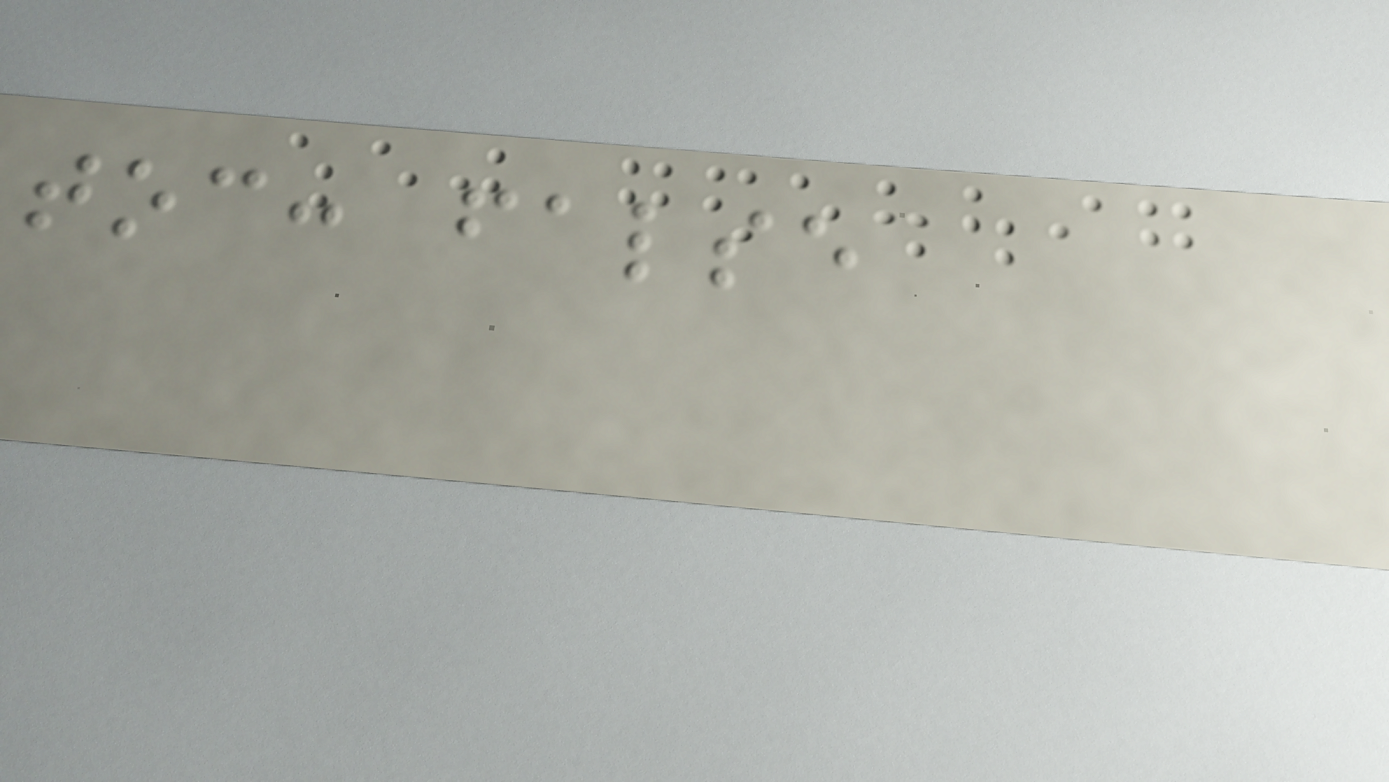toc: false
